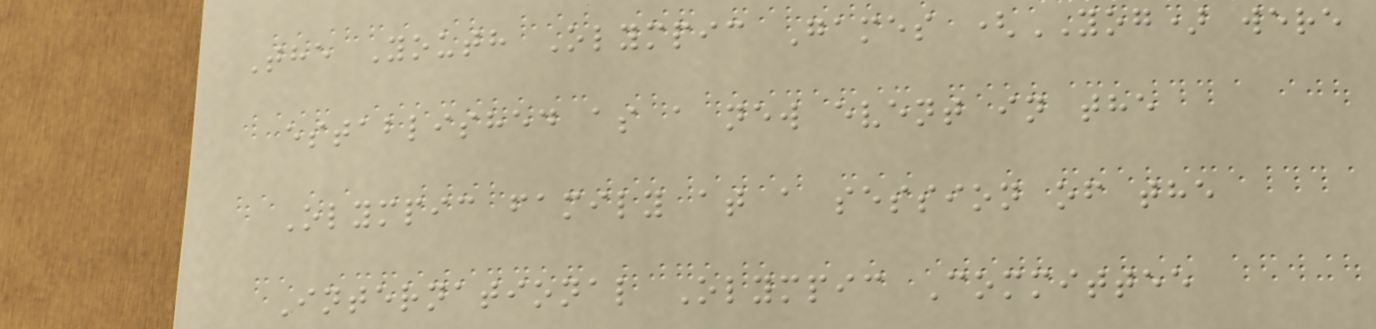The Youth Olympic Games (YOG) were
established as a new event in the
Olympic family at a session of the
International Olympic Committee
